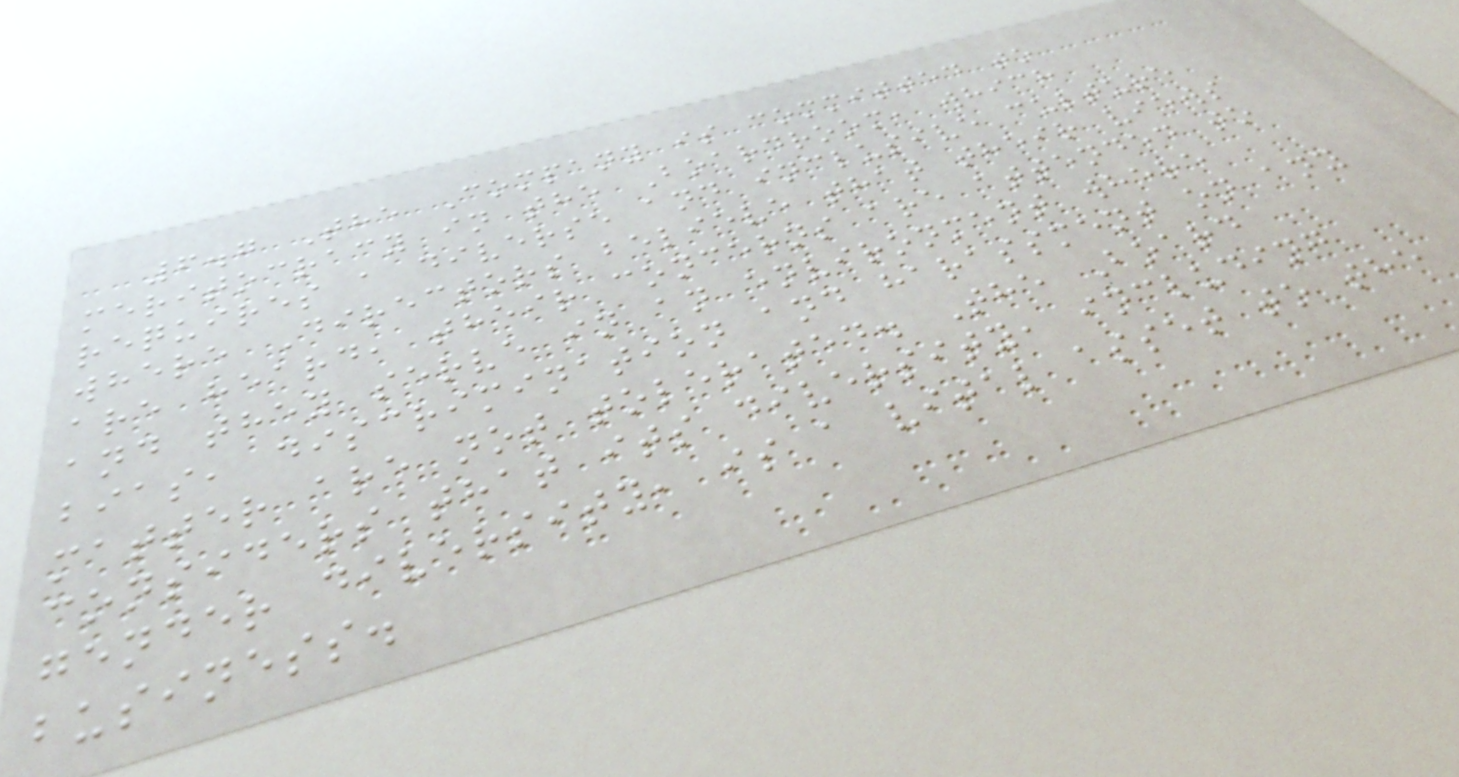6.7 The Company is committed to
meritocracy in the Boardroom, which
requires a diverse and inclusive culture
where Directors believe that their views
are heard, their concerns are attended to
and they serve in an environment where
bias, discrimination and harassment on any
matter are not tolerated. The Board
considers that its diversity, including
gender diversity, is a vital asset to the
business.
